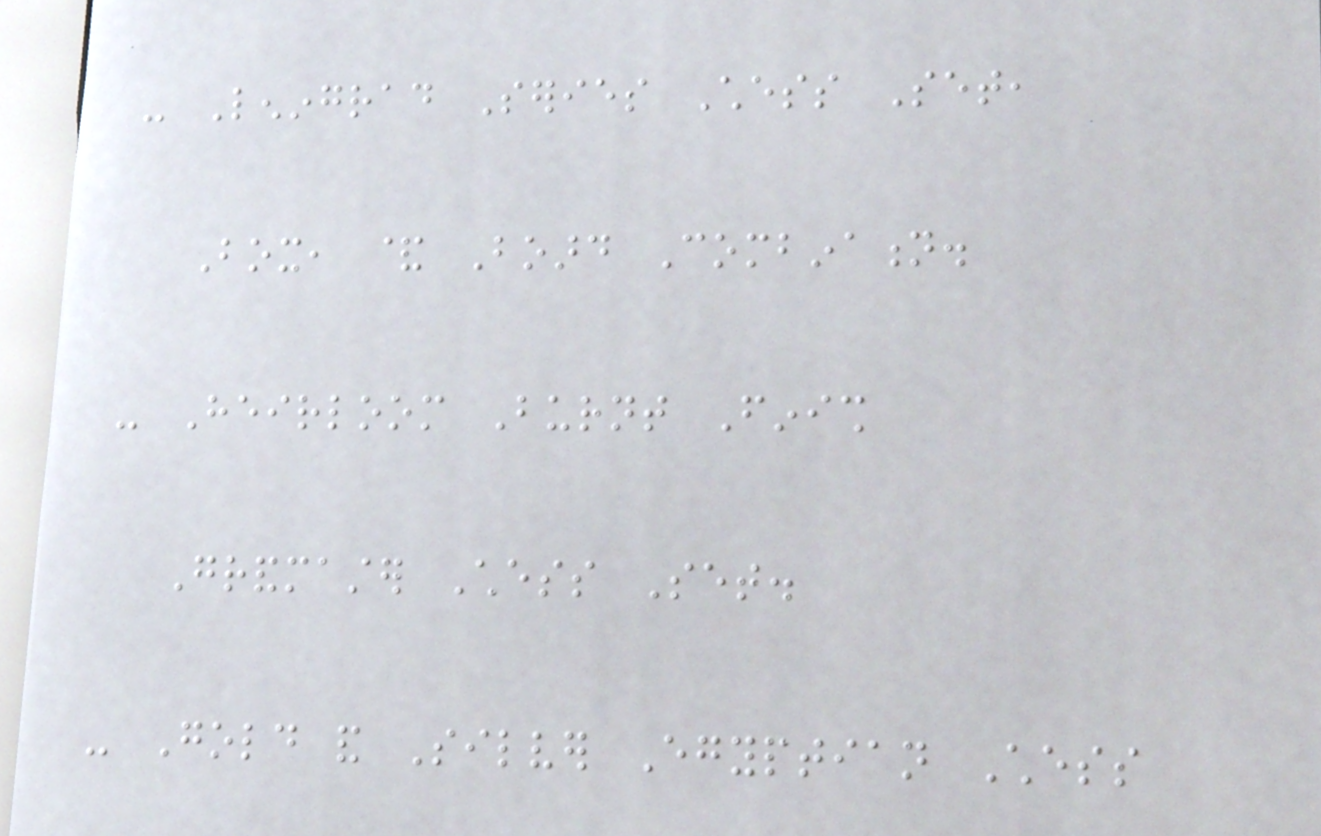- Leningrad Series Chess Set,
Box, & Board Combination.
- Heirloom Burnt Finish
Grandmaster Chess Set.
- Gold and Silver Egyptian Chess
